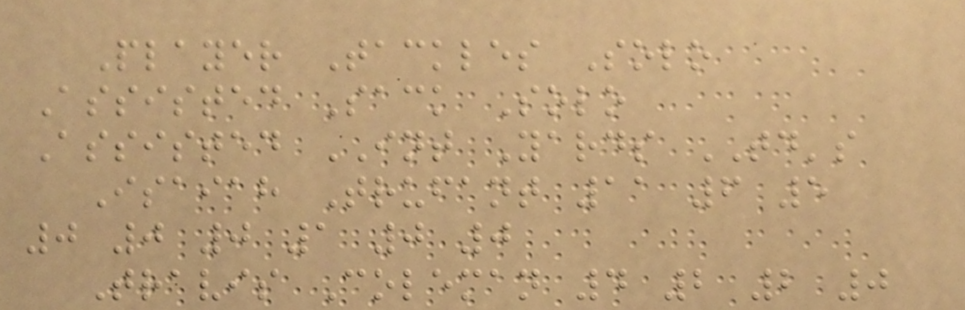Player Tackles Solo
Assisted Sack Solo
Assisted INT Yards TD's
Isaiah Trufant 11 6 5
0 0 0 1 0 0
Travis Coleman 4 2 2 0
